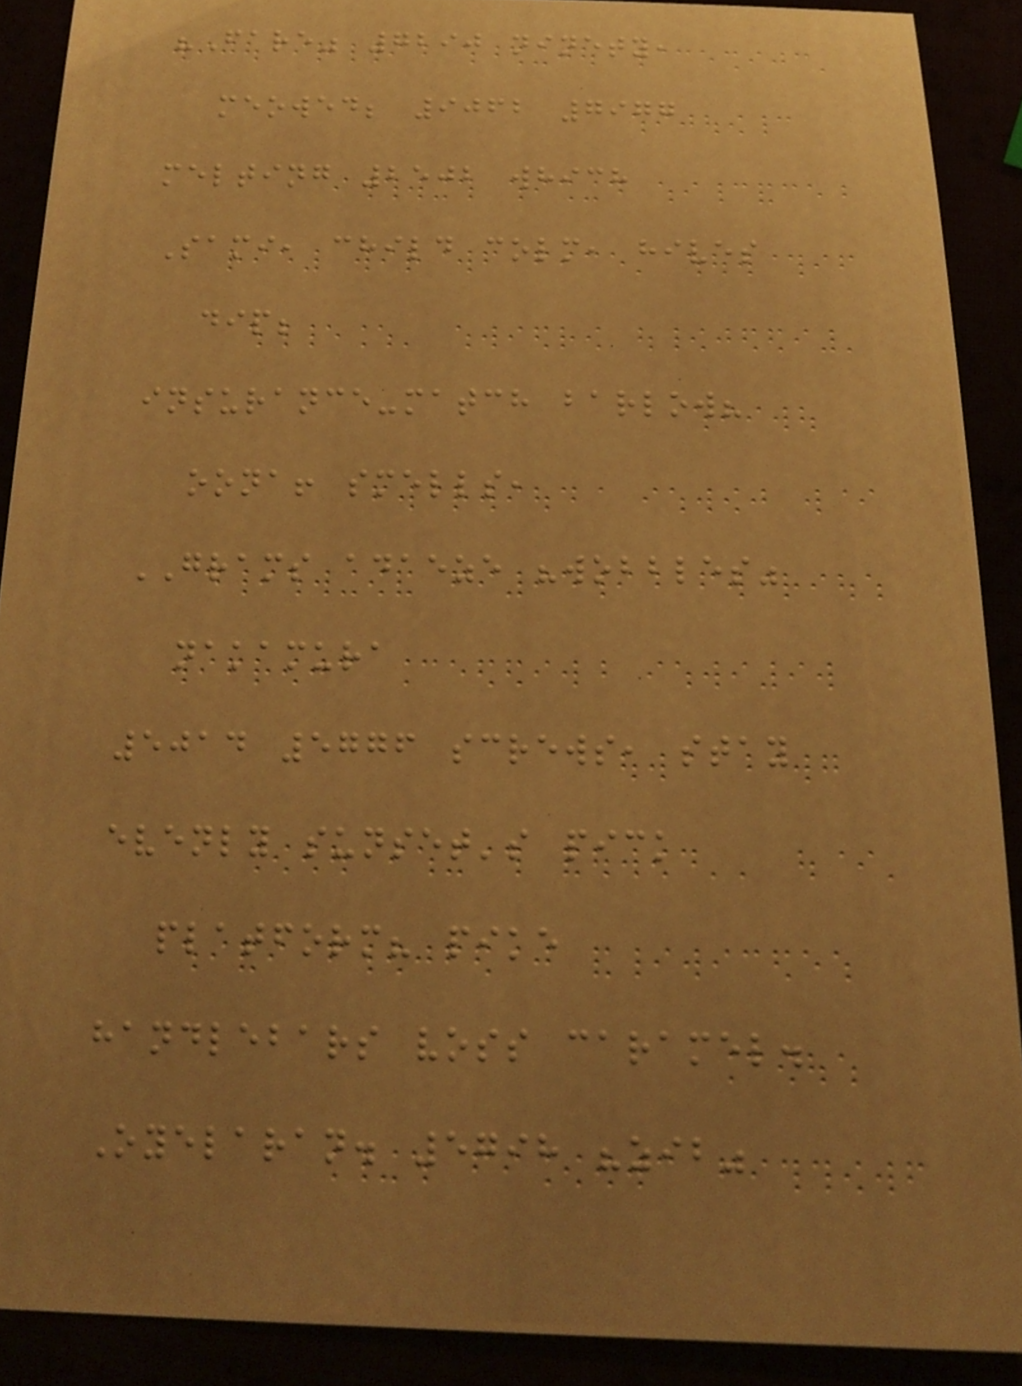"Fare" 7290 ninety,
meowed; 9062 7977
melting 2502 which
Sami, child colm, hives
dip;
insurance-match barlow?
oona! smells,
GRAMS adaeze "wobbles"
nakamura
5014 5776 screws, stay
evenly sunset's pick
platform? pike
handlebars voss caramel.
Oyelaran. 5798 "zib"
